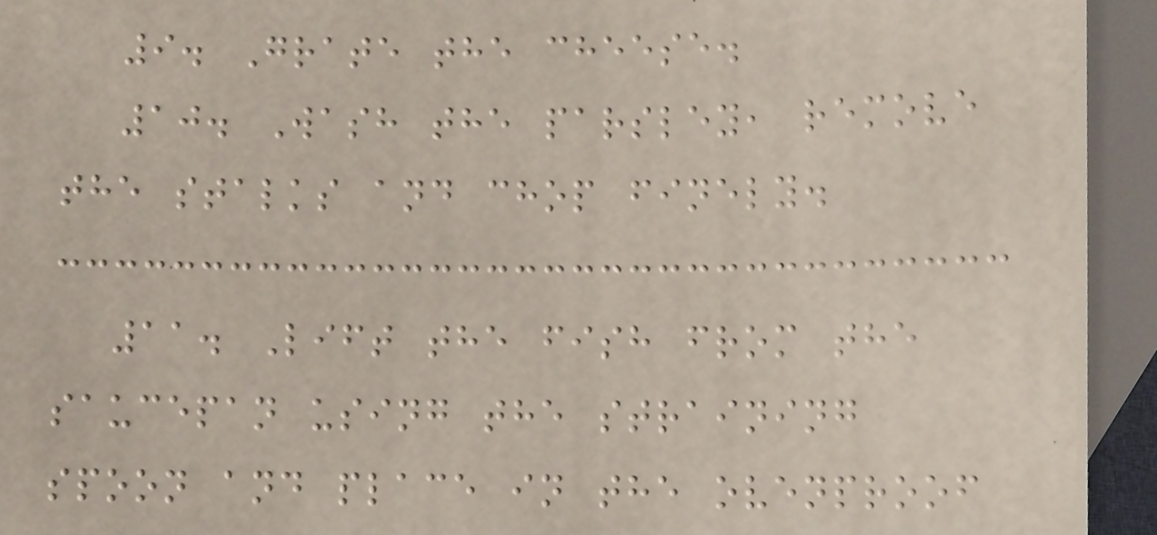9. Grate the cheese.
10. Wash the parsley, remove
the stalks and chop finely.
11. Lift the fish from the
saucepan using the straining
spoon and place in the ovenproof
